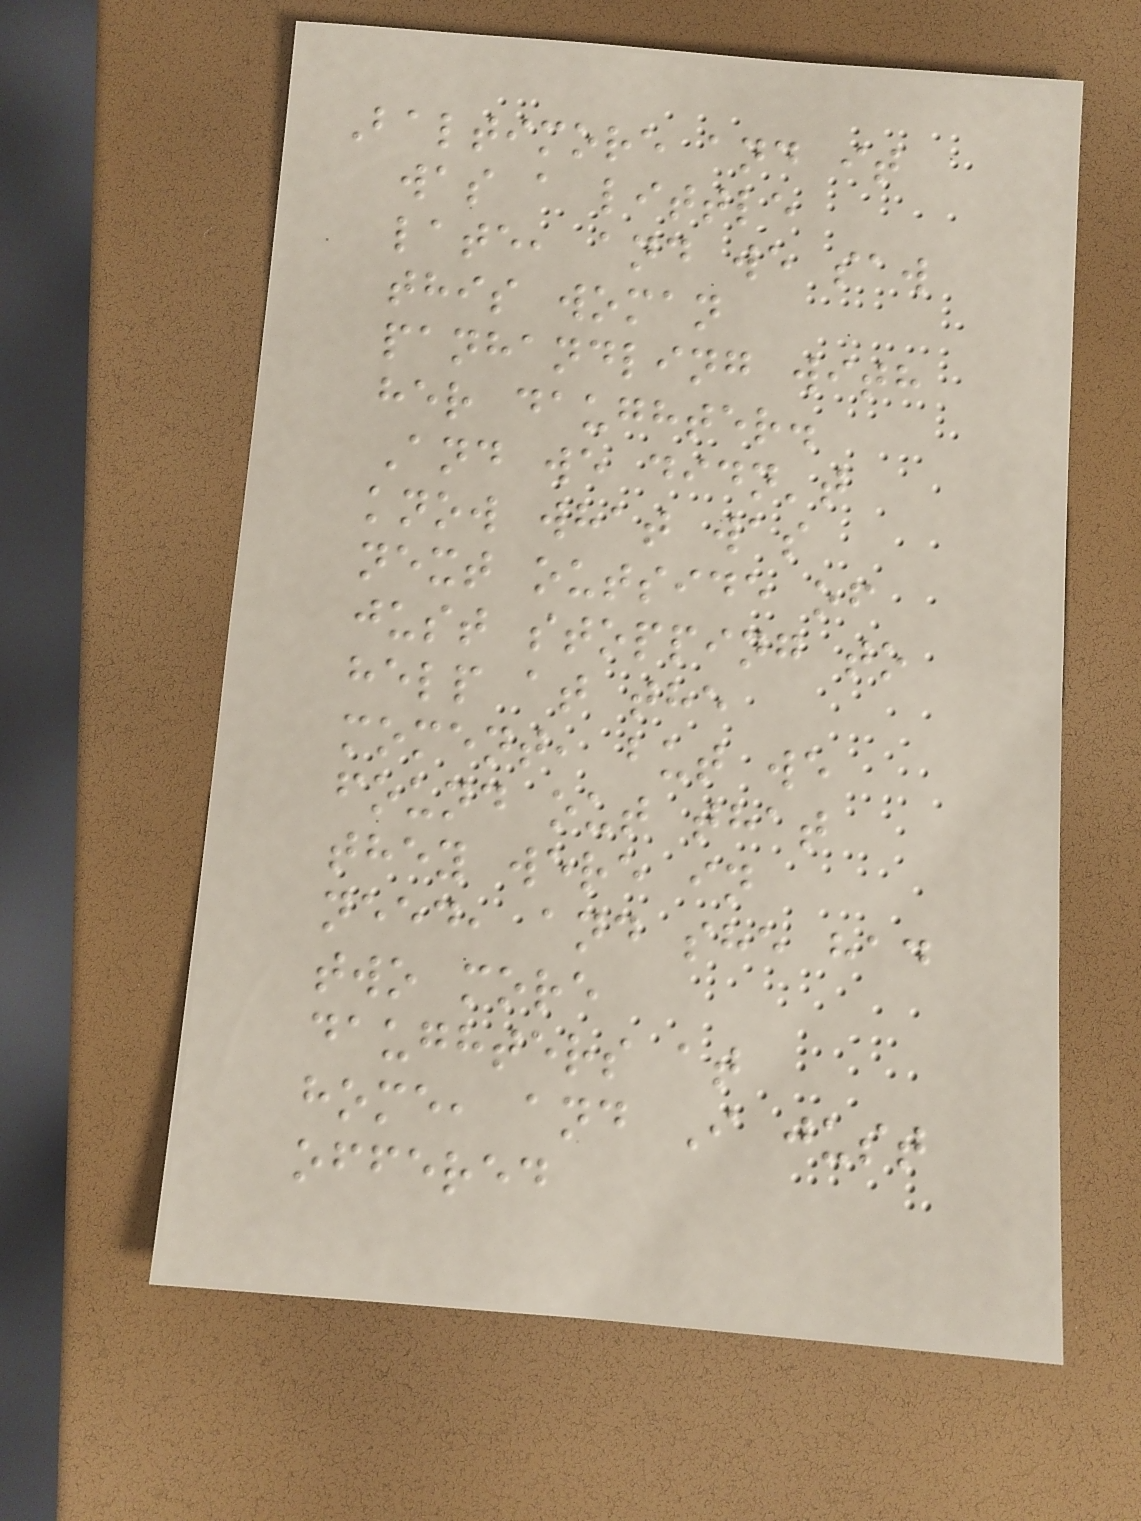Baltimore and it
was a little
late, and we saw
this woman
panhandling with
her daughter.
And we didn't
know what was
next outside of
just stopping to
help at the
moment, but we
found out that
they were in
need, and she had
two more
daughters at
home, and I just
offered
